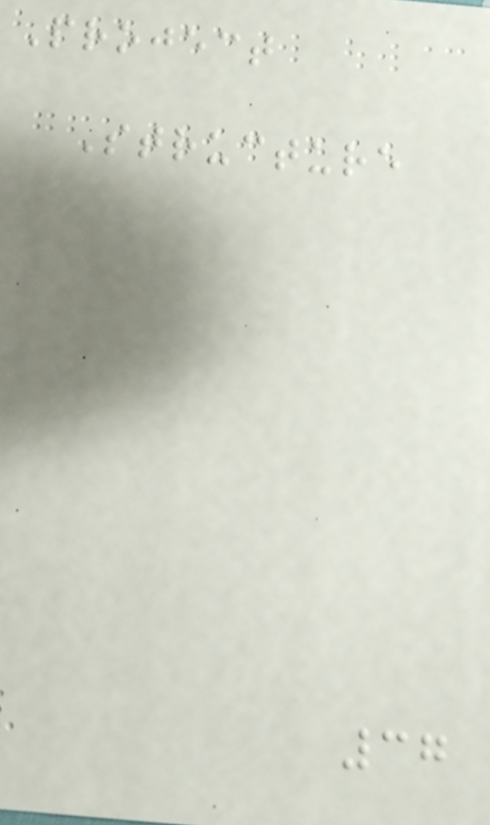Project
Structure
37
